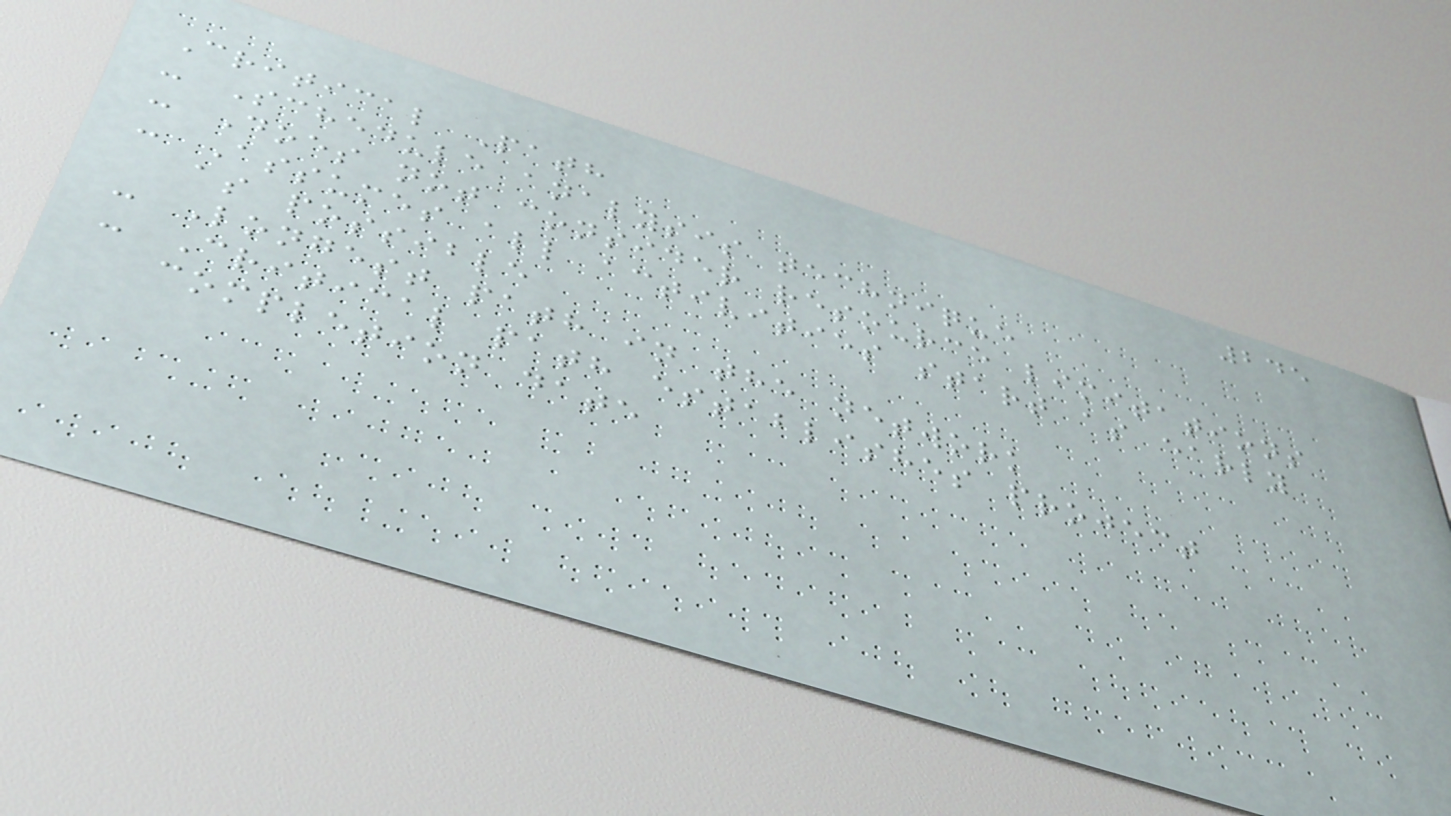245
Critical Path
- Schedule analysis technique
- Does not consider resource limitations
- Assumes all activities start as early
as possible
- Longest path in the network
- Critical path establishes project
completion date
